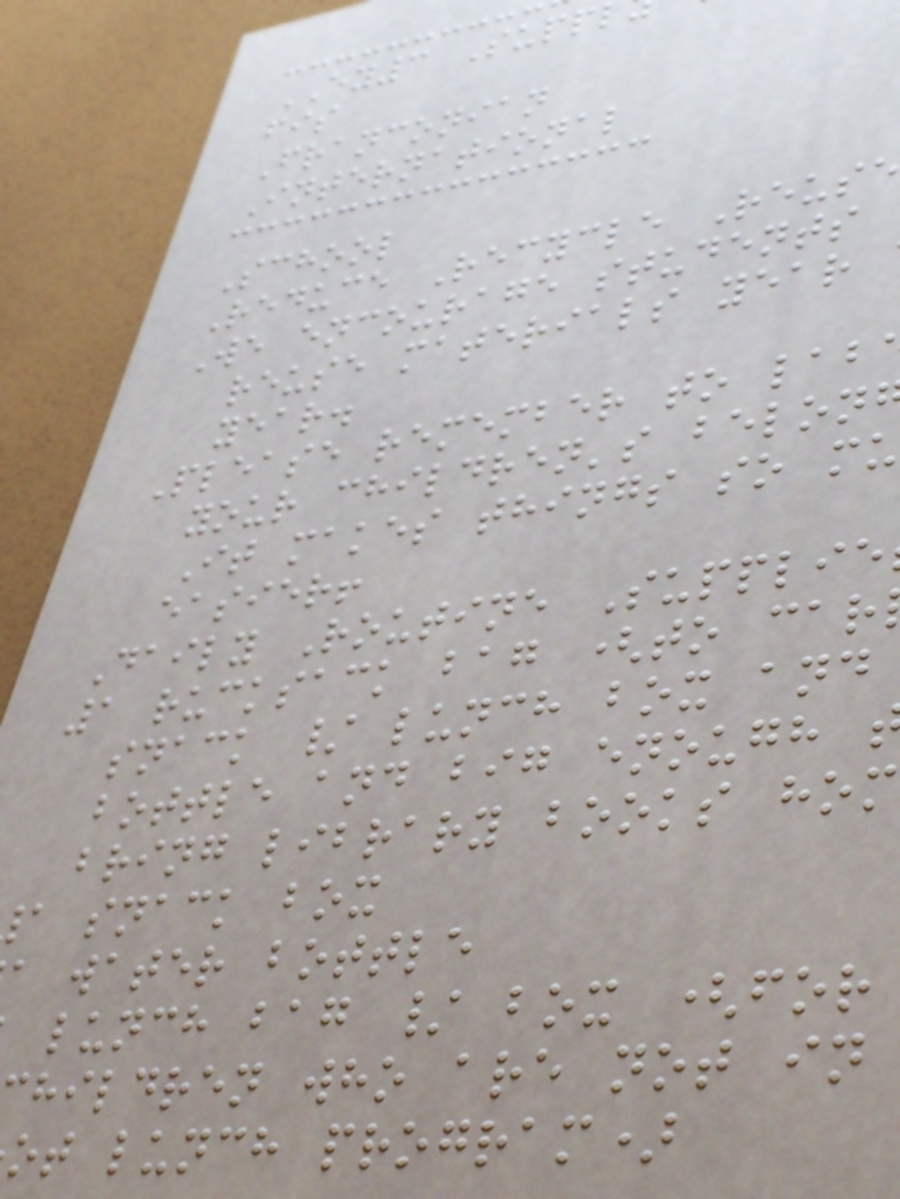EY3 Supp
fis
Franconian
International
School
Reduce Recycle Reus
We encourage students
reuse materials year
year.
Please remember to lab
your children's belon
It makes things so mu
easier!
Daily Routine Supplie
1 rucksack bag (to car
snack / lunch box and
bottle and big enough
bring library books hom
a snack box
a water bottle
lunch bag / box (for
hildren who are not in
ot lunch program)
